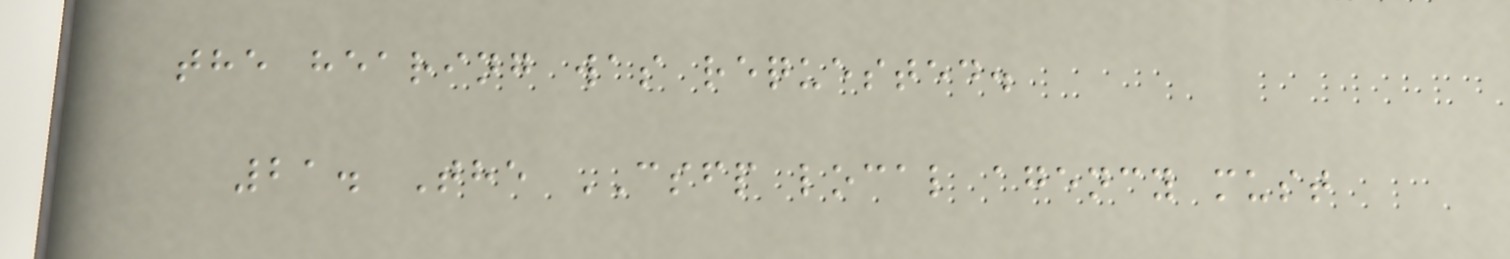the hearing was requested.
21. The CSFP local agency must
